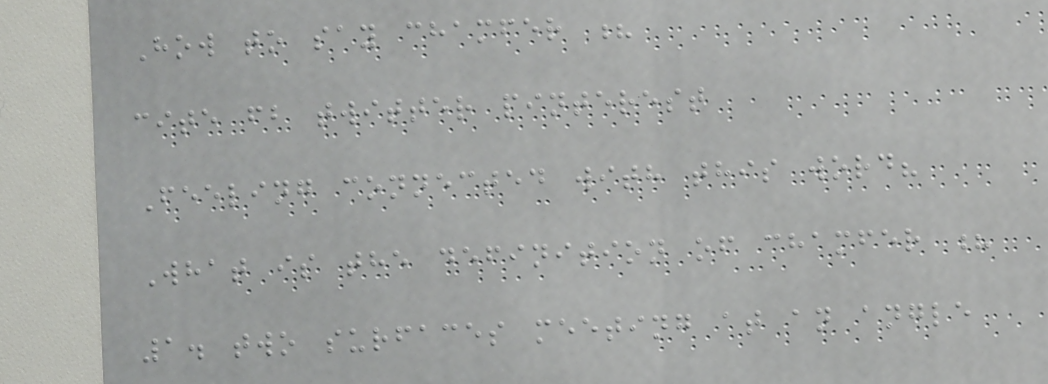How to say chamfer ?
cite fb twitter pinterest
Feeling connected with this word?
What is the definition of chamfer ?
1. two surfaces meeting at an angle
